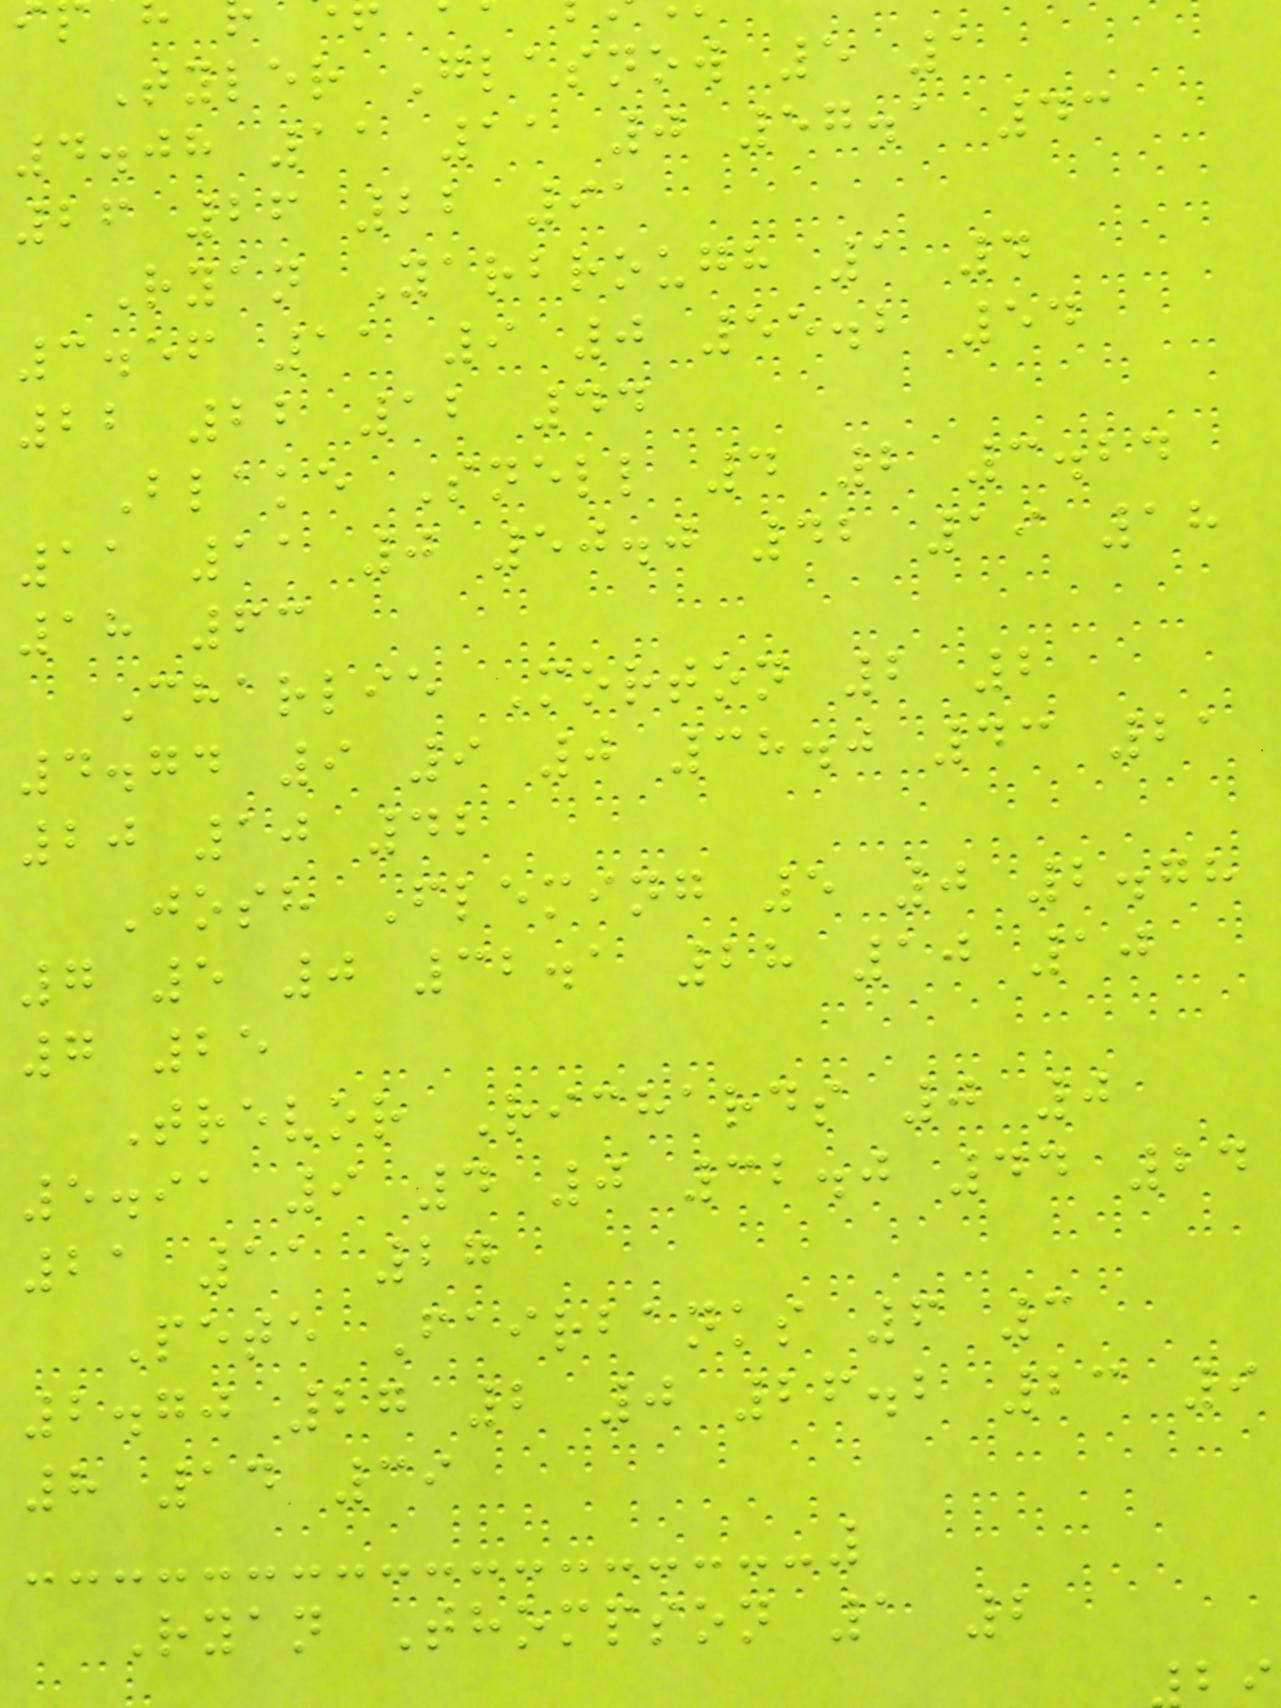Tyler Glasnow 5 1
4.08 11 11 0 57.1 43
26 26 22 91
Ryan Yarbrough 1 4
3.56 11 9 0 55.2 54
22 22 12 44
Blake Snell 4 2 3.24
11 11 0 50.0 42 19 18
18 63
Charlie Morton 2 2
4.74 9 9 0 38.0 43 21
20 10 42
Josh Fleming 5 0 2.78
7 5 0 32.1 28 10 10
7 25
Trevor Richards 0 0
5.91 9 4 0 32.0 44 24
21 11 27
Pete Fairbanks 6 3
2.70 27 2 0 26.2 23 9
8 14 39
Ryan Thompson 1 2
